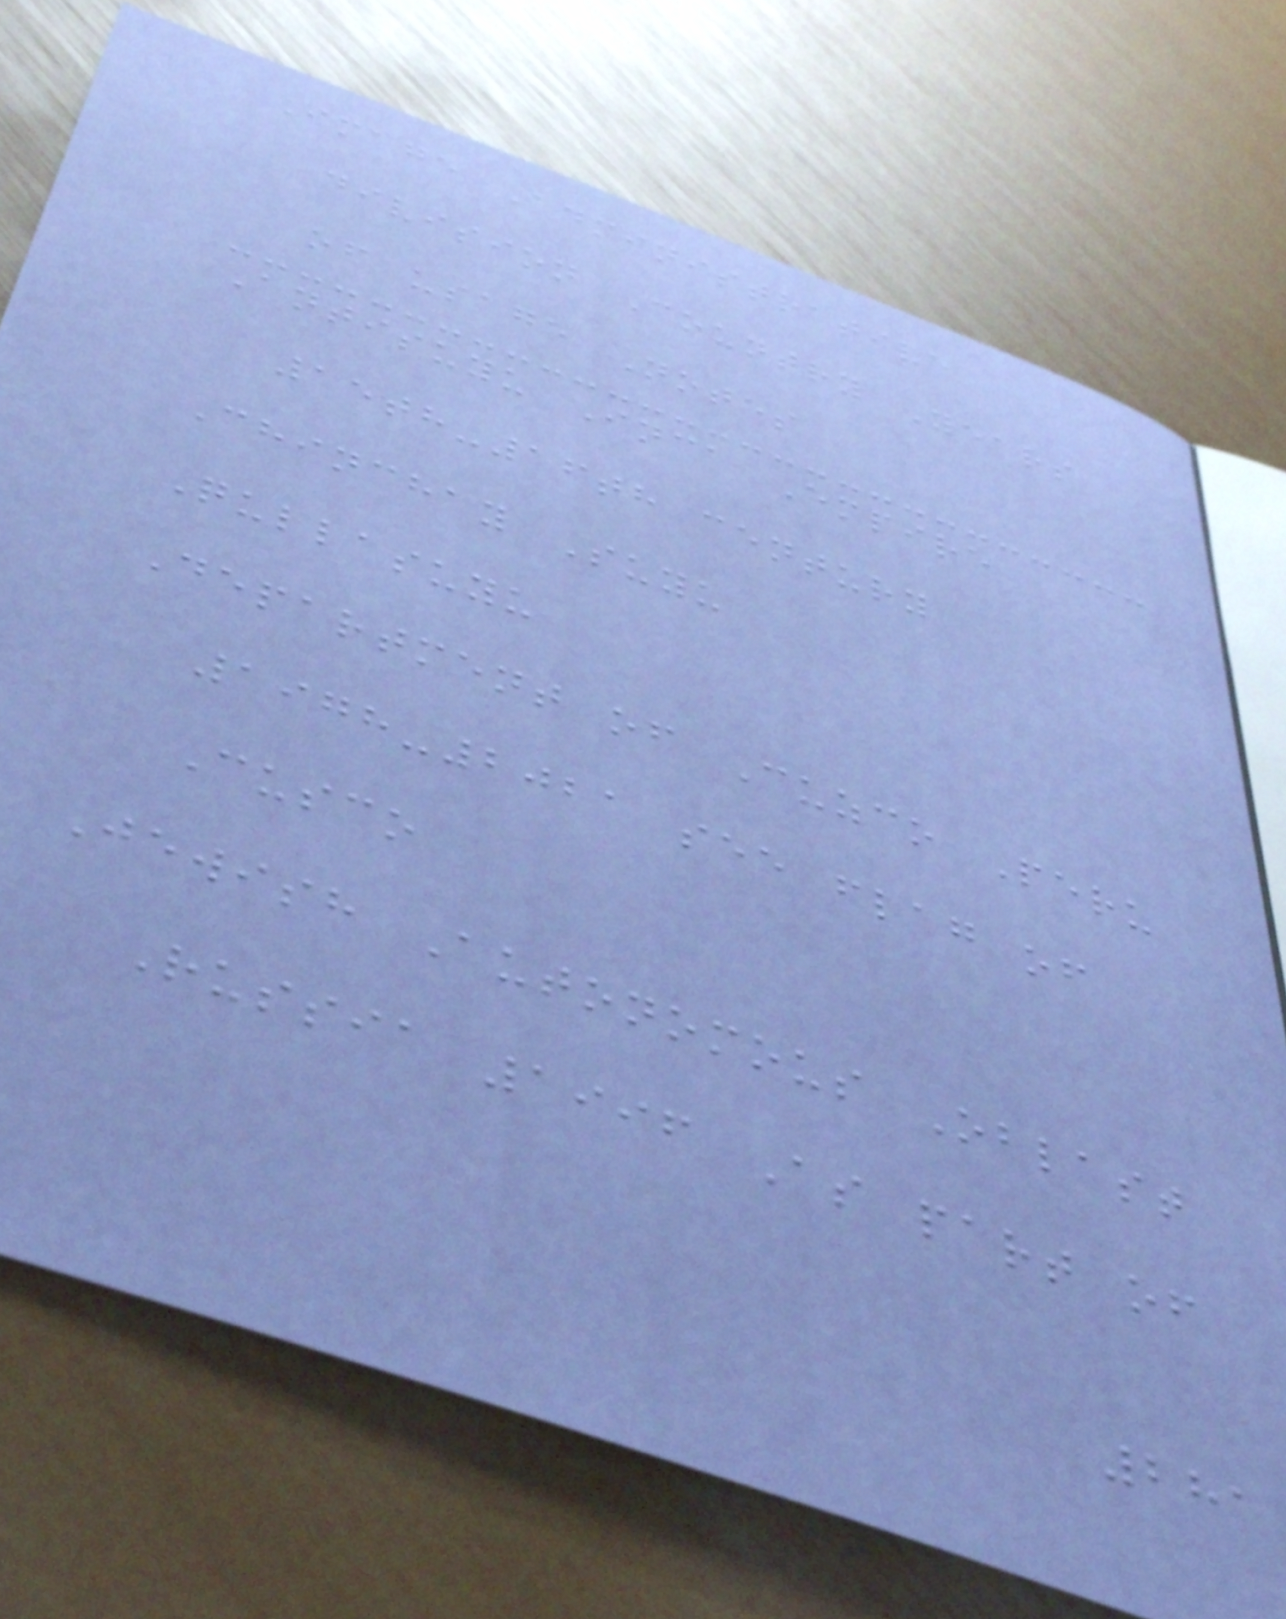Image Administrative
division Country Years
of usage Notes
Antisuyu Inca Empire
15th-16th century
Chinchay Suyu
Qullasuyu
Department of Cuzco Peru
1978-2021 see flag of
Cusco
Jewish Autonomous Oblast
Russia 1996 As part of
281
